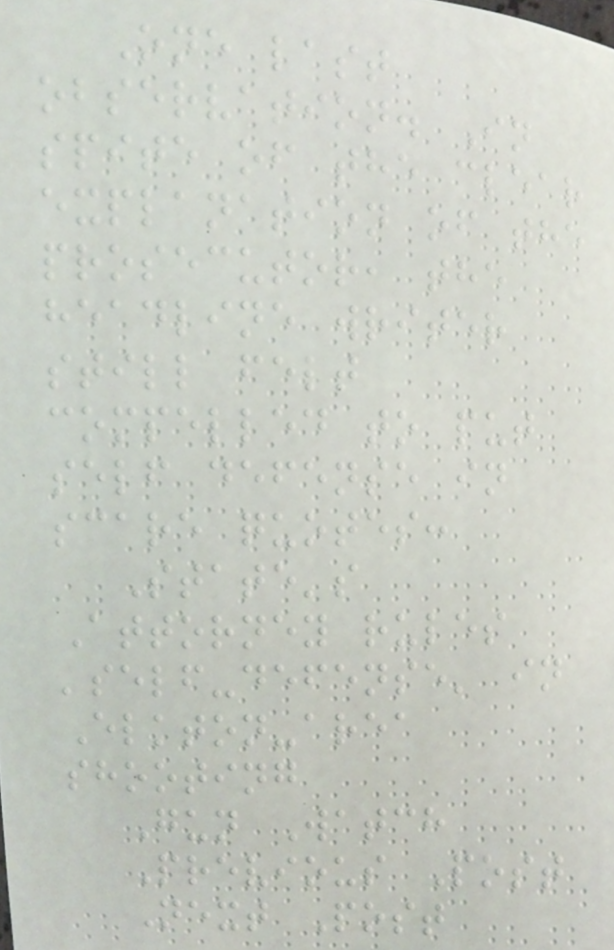One last
observation. In
spite of the clear
explanation of the
prosecutor, the
headline writer
still felt
compelled to put
self defense in
scare quotes:
State's
Attorney rules
'self-defense' in
Elkton-area
shooting
Gun Watch
Previous Post
Next Post
